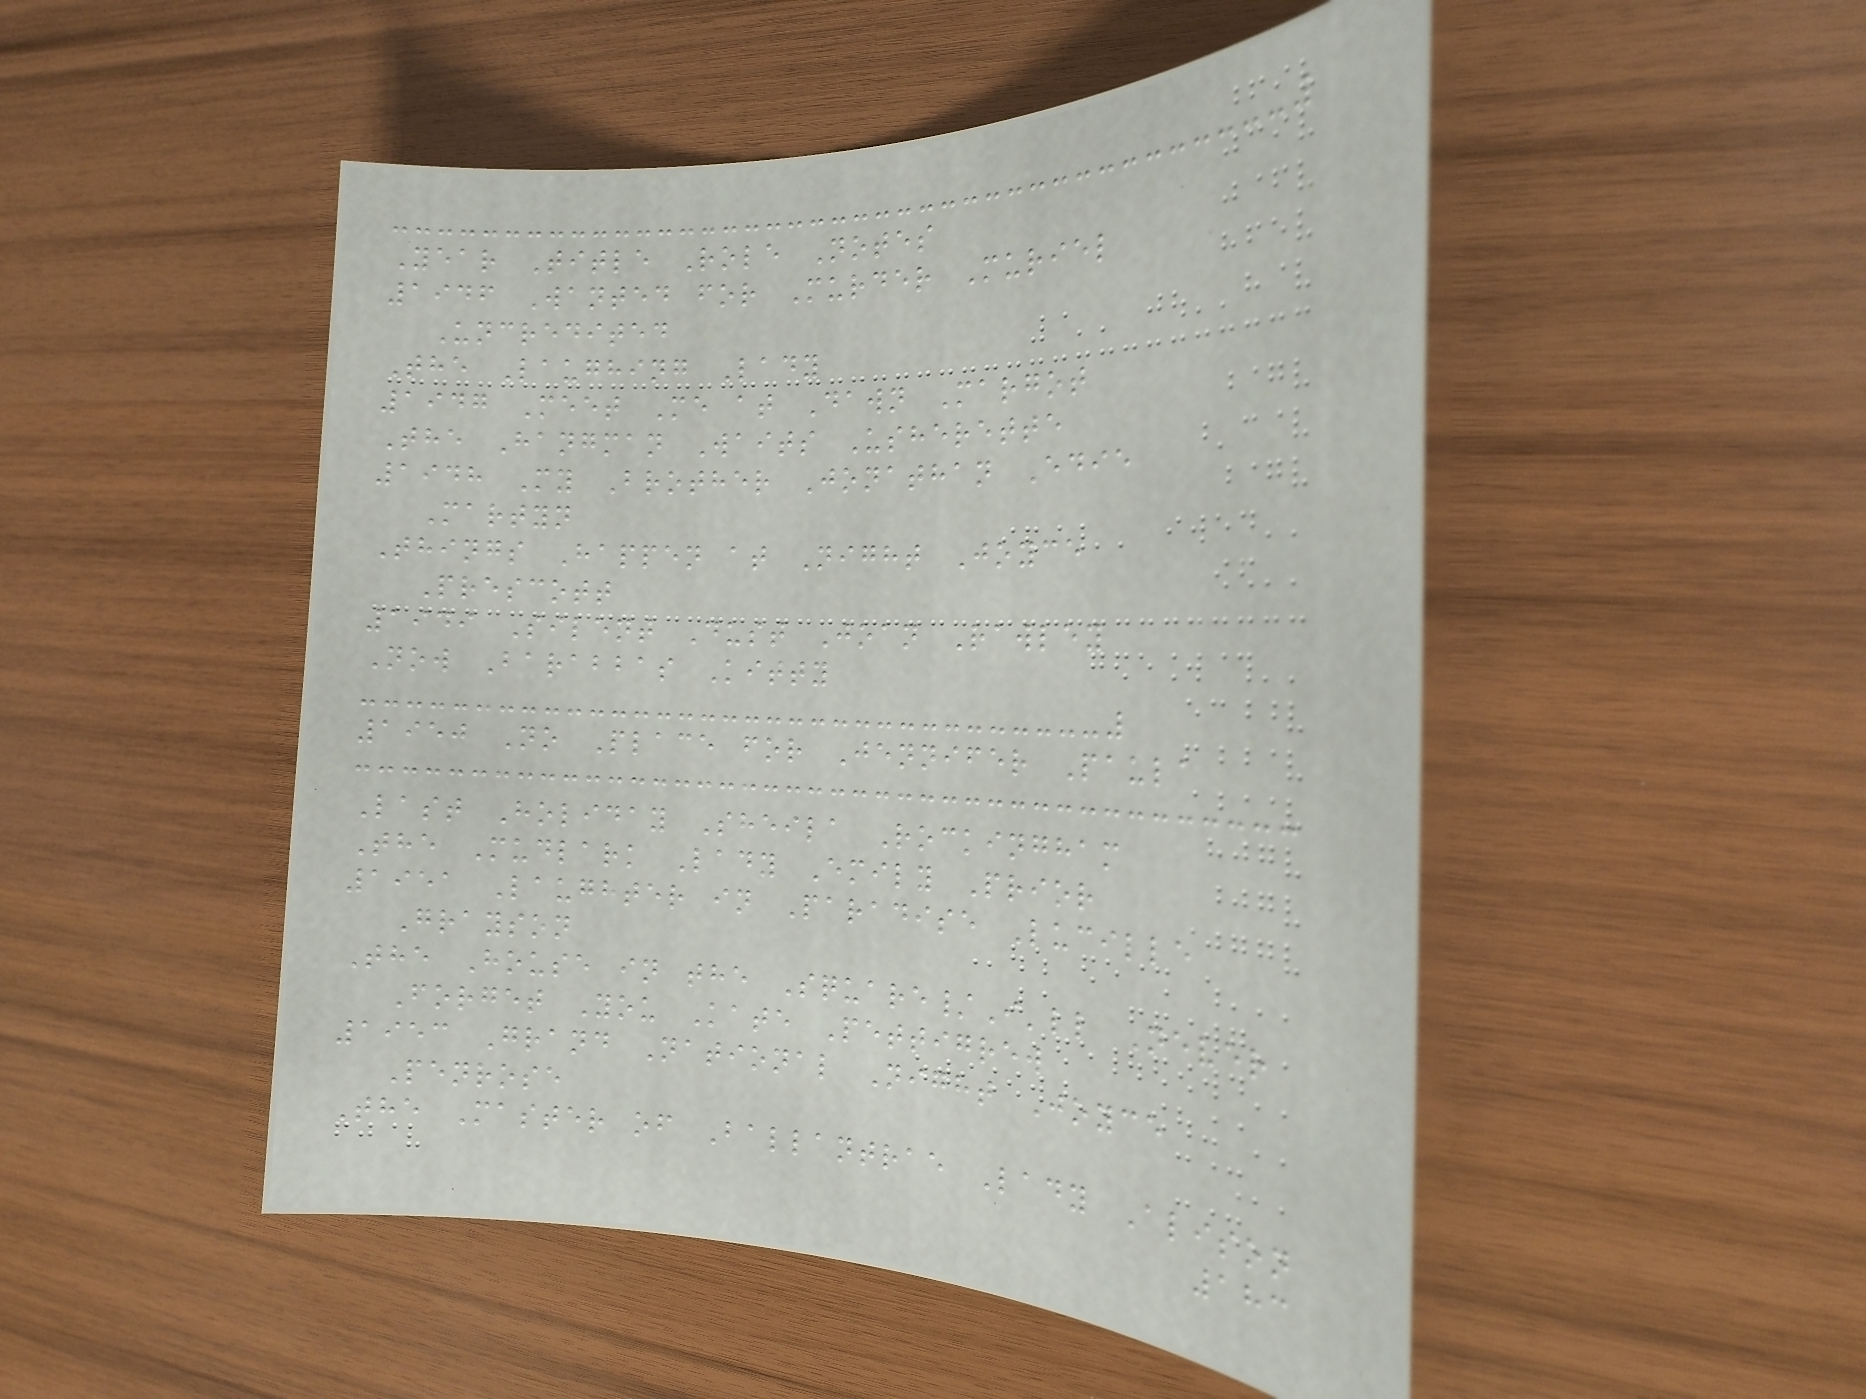Year Title Role Notes
1946 Wanted for Murder Muriel
Uncredited
The Laughing Lady
1947 Meet Me at Dawn Margot
The Hangman Waits Usherette
1948 My Brother Jonathan Edie
Martyn
Things Happen at Night Joyce
Prescott
1949 Silent Dust Joan Rawley
Now Barabbas Kitty
1950 No Place for Jennifer Paula
Last Holiday Sheila Rockingham
The Mudlark Lady Emily Prior
1951 Laughter in Paradise Lucille
Grayson
The House in the Square/I'll Never
Forget You Kate Pettigrew
1953 Grand National Night Joyce
Penrose
The Master of Ballantrae Lady Alison
183
